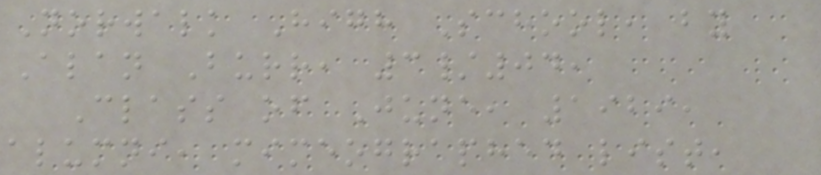Norwalk High School, by
Alan Burr, 3/04,
Class of June, 1929,
alumni, mimeographed list,
